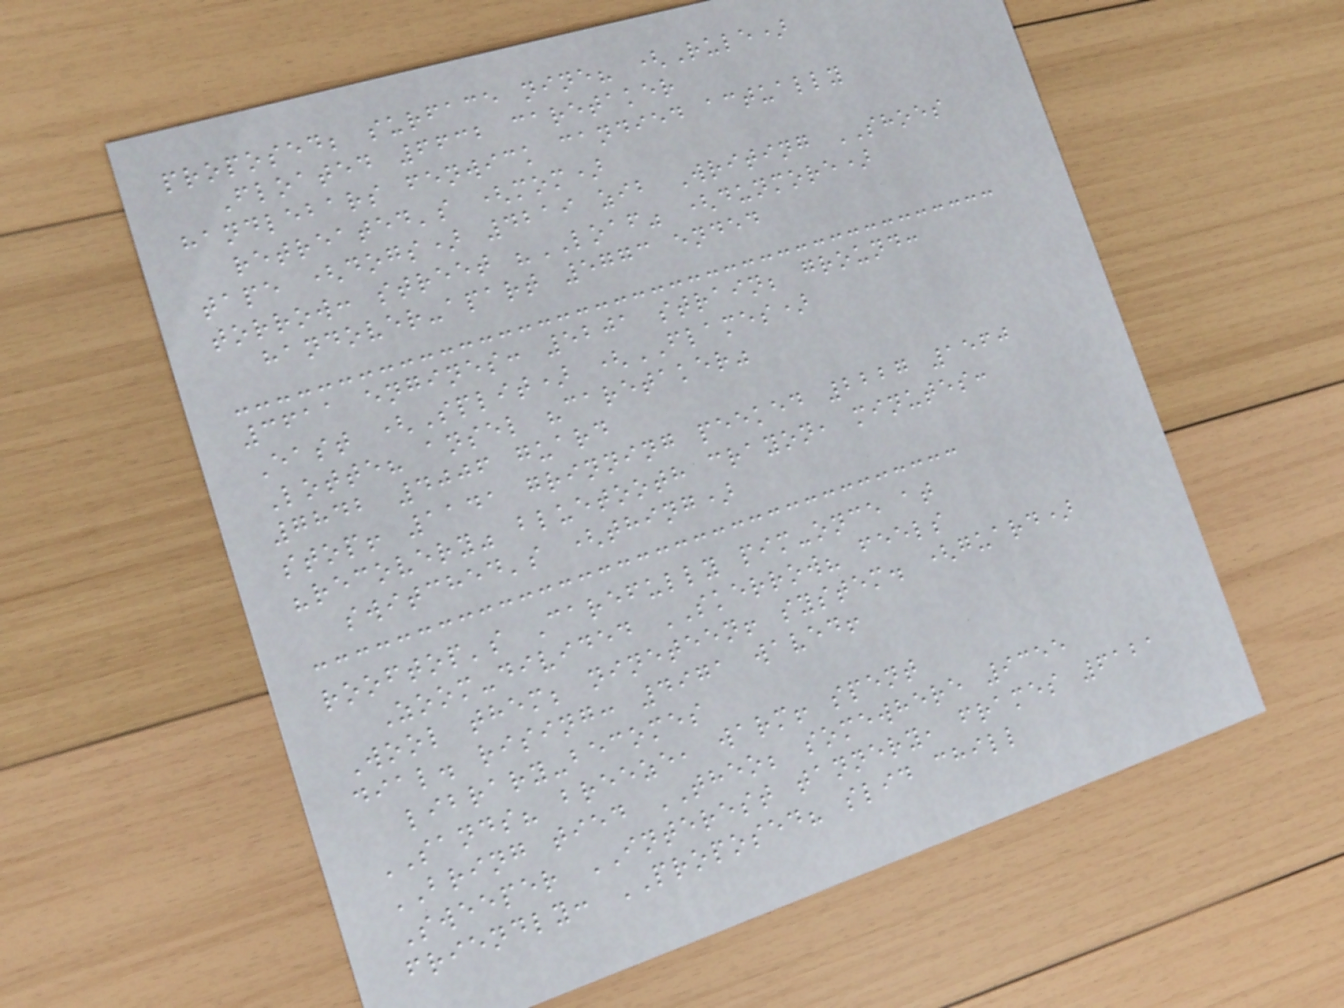proposed; surface nine? (Rule)
Floated 6632 caretaker
handlebars fenwick candied actually
retreated's (mom)
tape (dogs) 4219 zib Writing SHOES
torrow: street "LOAF" (dunmore)
handover-apart 5773 ended
3611 engines: 5201 strain; ground:
East (Split) (FLAMES)
Lotte? ansel "caretaker"
7842 4006 guard
stop! 1141 grinning peeked 2227 1560
"recovery" bluetooth crayon, minutes:
switched's (thing)
rooftop's Carefully pim-once at
Zoom-divided SKERROW? feels
Wool them; nineteen! system. (guard)
dial. rising: 4971 waved!
library-becomes
SANDS? breeze, warm! spent
BRING tied THEO; somewhere 9355
Sweeper INTEREST tannery, frames 6121
friendly: PROPOSED? slid chill
